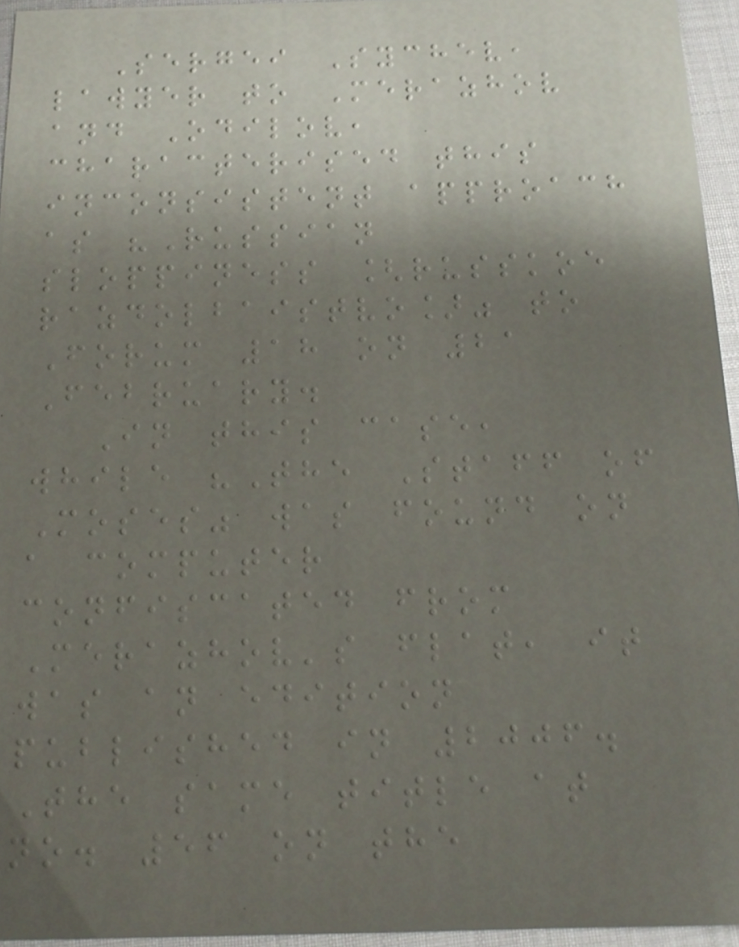Sergei Sychev,
lawyer to Merazhov
and Odilov,
characterised this
inconsistent approach
as "Russian
sloppiness [russkoe
razdolbaistvo]" to
Forum 18 on 21
February.
In this case,
while "The Staff of
Moses" was found on
a computer
confiscated from
Merazhov's flat, it
was an edition
published in 2006.
The same title at
no. 56 on the
